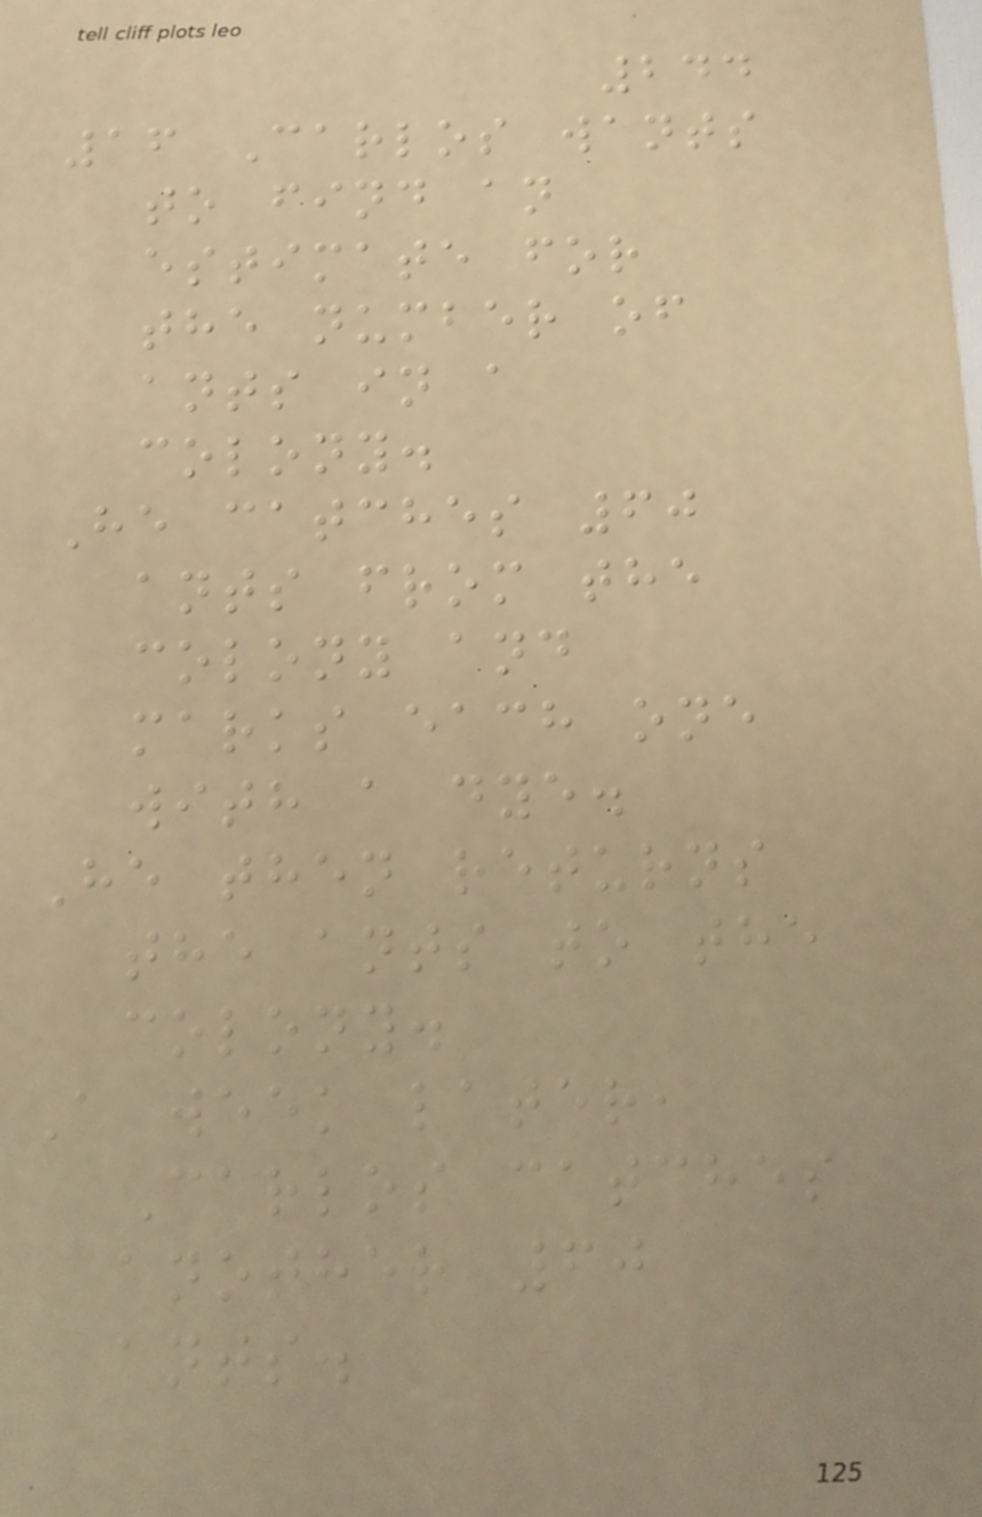244
16 Carlos wants
to find an
estimate for
the number of
ants in a
colony.
He catches 60
ants from the
colony and
marks each one
with a dye.
He then returns
the ants to the
colony.
A week later,
Carlos catches
another 60
ants.
